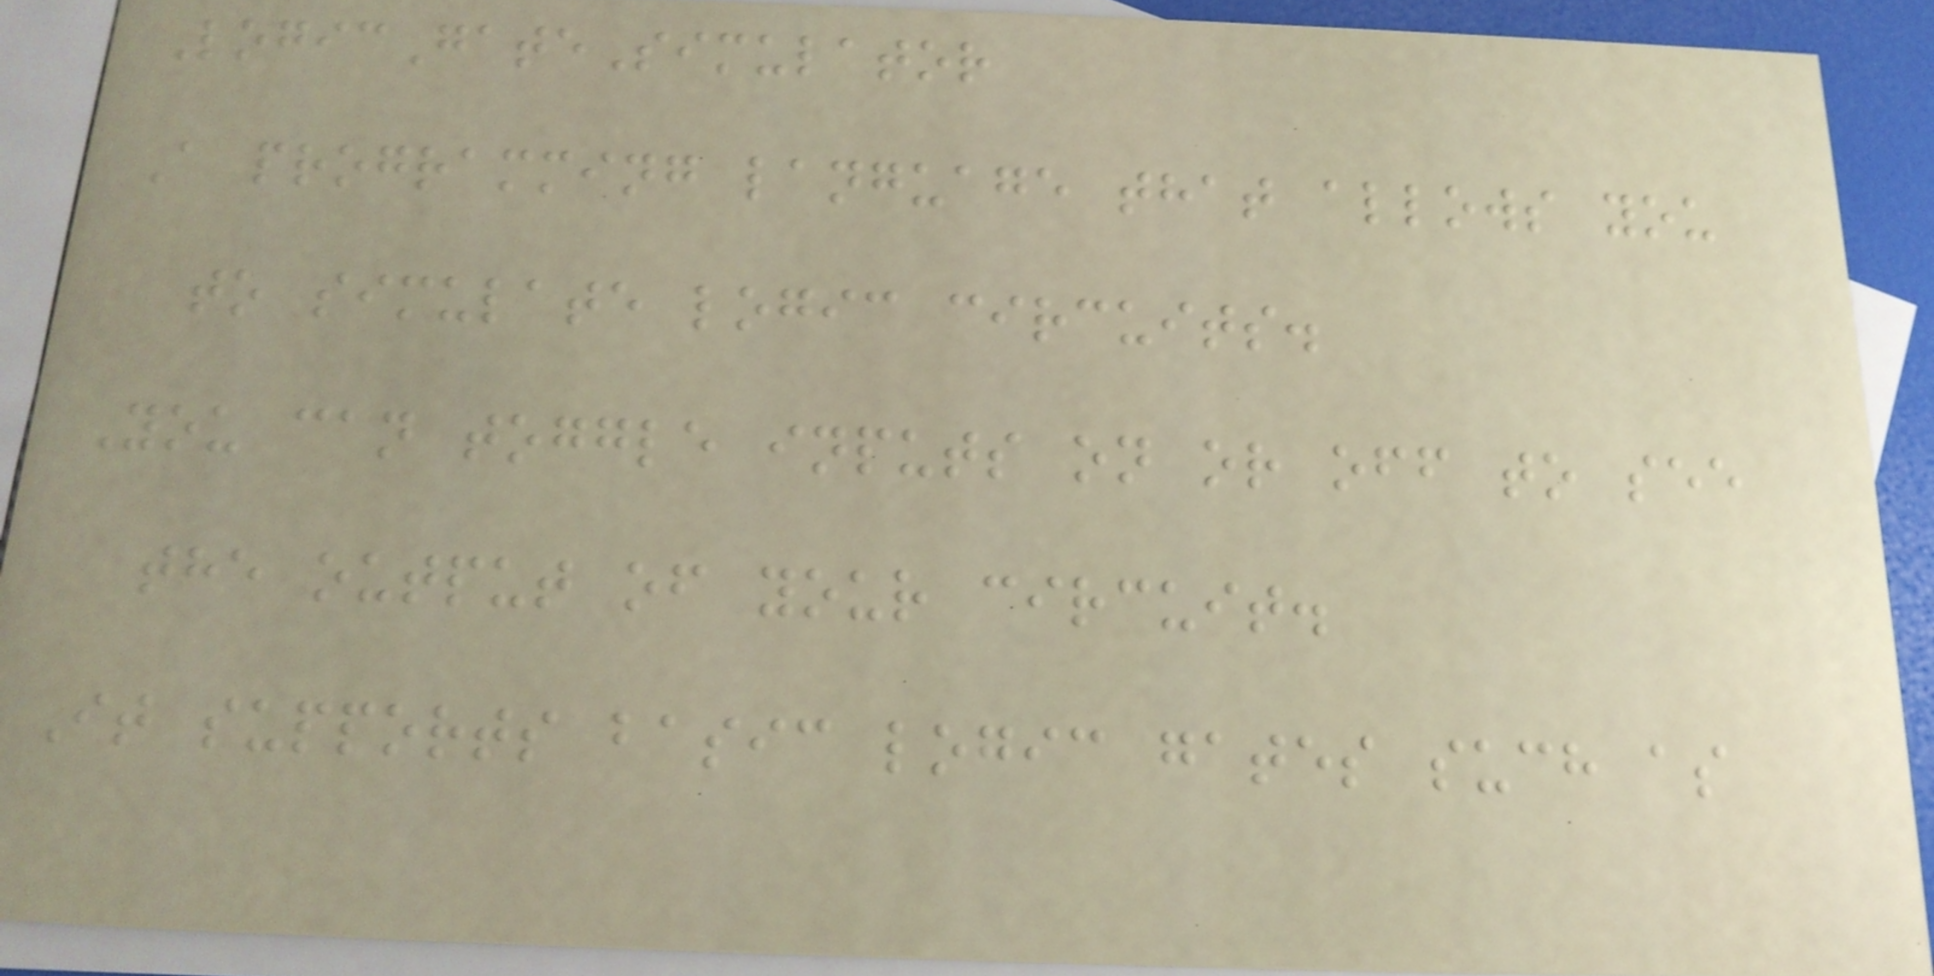LogicGateSimulator
A programming language that allows you
to simulate logic circuits.
You can toggle inputs on or off to see
the output of your circuit.
It supports basic logic gates such as
